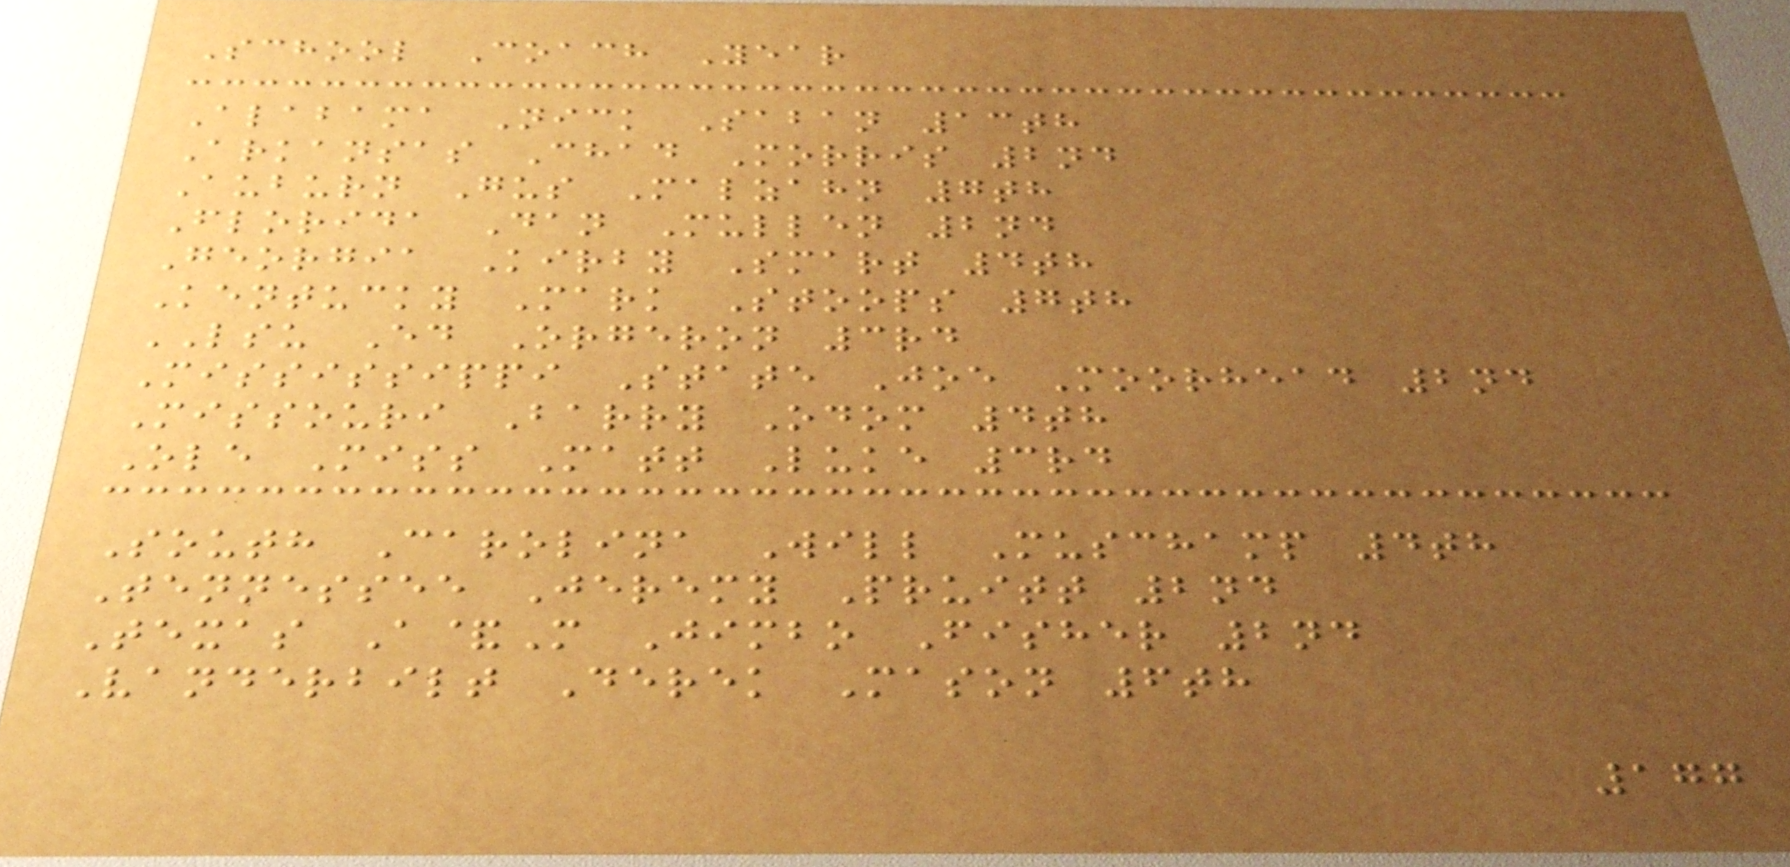School Coach Year
Alabama Nick Saban 13th
Arkansas Chad Morris 2nd
Auburn Gus Malzahn 7th
Florida Dan Mullen 2nd
Georgia Kirby Smart 4th
Kentucky Mark Stoops 7th
LSU Ed Orgeron 3rd
Mississippi State Joe Moorhead 2nd
Missouri Barry Odom 4th
Ole Miss Matt Luke 3rd
South Carolina Will Muschamp 4th
Tennessee Jeremy Pruitt 2nd
Texas A&M Jimbo Fisher 2nd
Vanderbilt Derek Mason 6th
177
